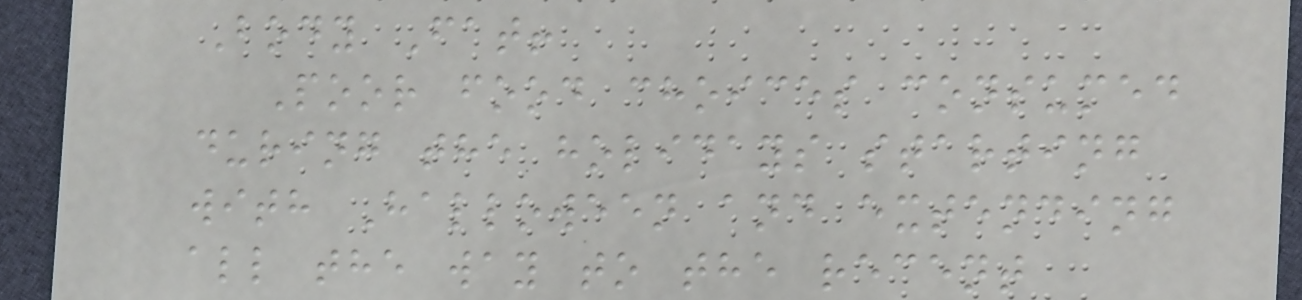Body Fat!
Poor food choices consumed
during the holidays starting
with Halloween and extending
all the way to the recent
